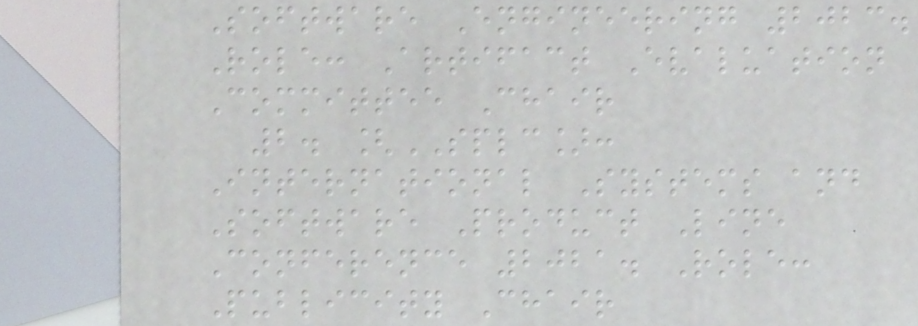Software Engineering 2023.
Role: Artifact Evaluation
Committee Chair
2. [SPLC]:
International Systems and
Software Product Line
Conference 2021. Role:
Publicity Chair
